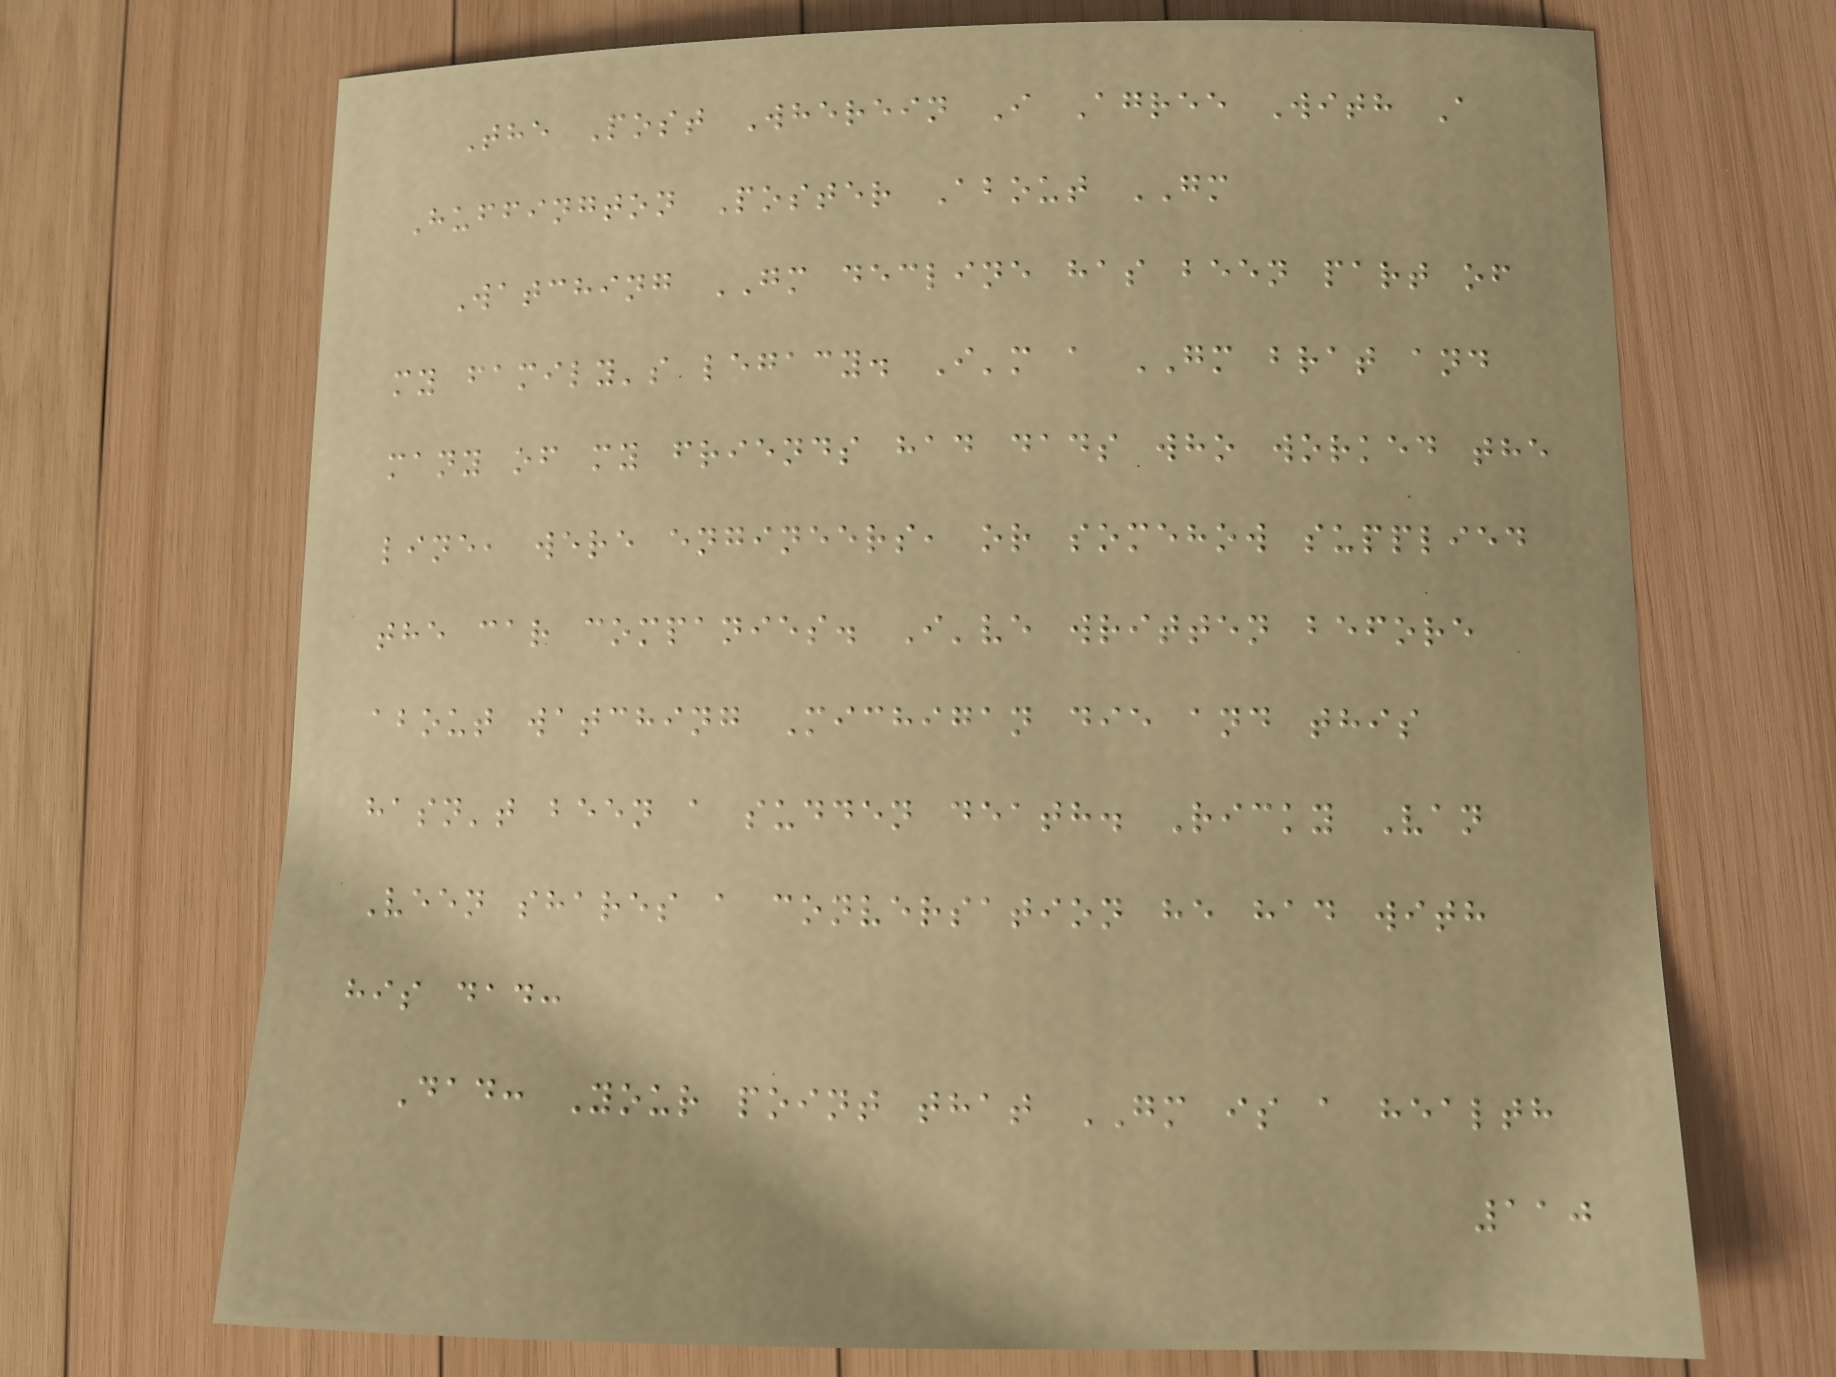The Post Wherein I Agree With A
Huffington Poster About GM
Watching GM decline has been part of
my family's legacy. I'm a GM brat and
many of my friends had dads who worked the
line, were engineers, or somehow supplied
the car companies. I've written before
about watching Michigan die and this
hasn't been a sudden death. Ricky Van
Veen shares a conversation he had with
his dad:
Dad: Your point that GM is a health
110
